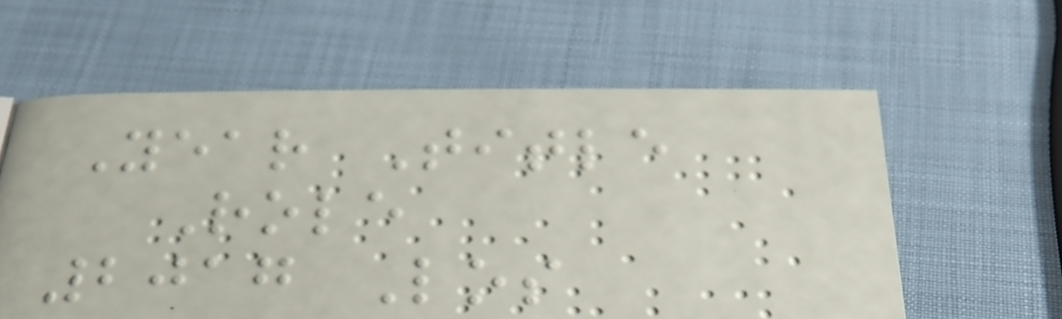Year Title
Role
2017 Los
